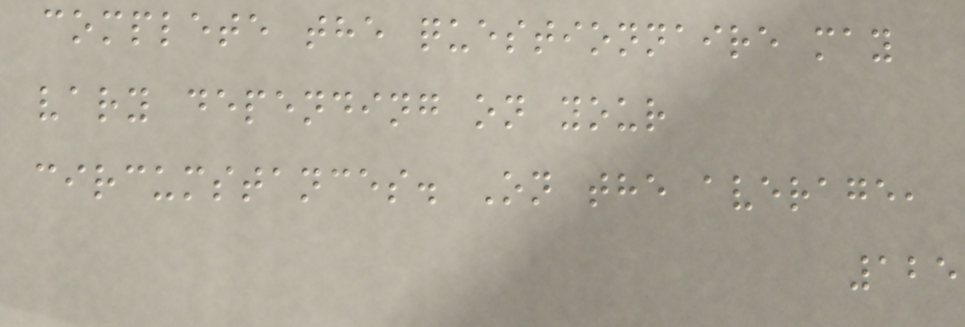complete the questionnaire may
vary depending on your
circumstances. On the average,
125
